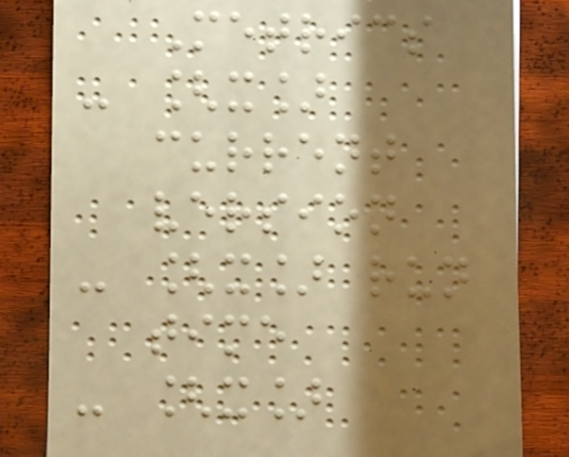Metrics
- [x]
current
version
- [x] run
time
- [x]
